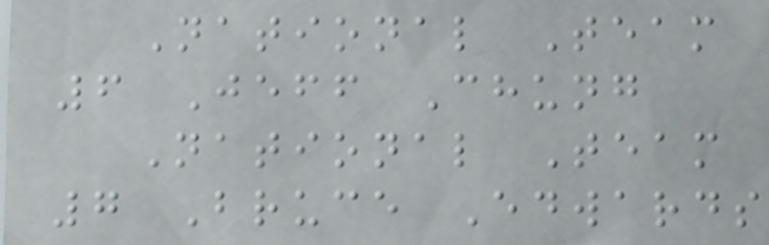National Team
6 Jeff Chung
National Team
7 Bruce Edwards
